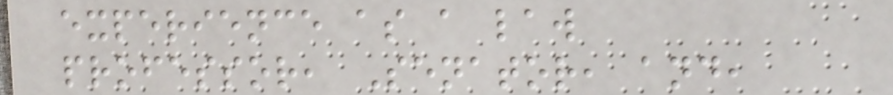experience as a law
professor, Senator, and,
